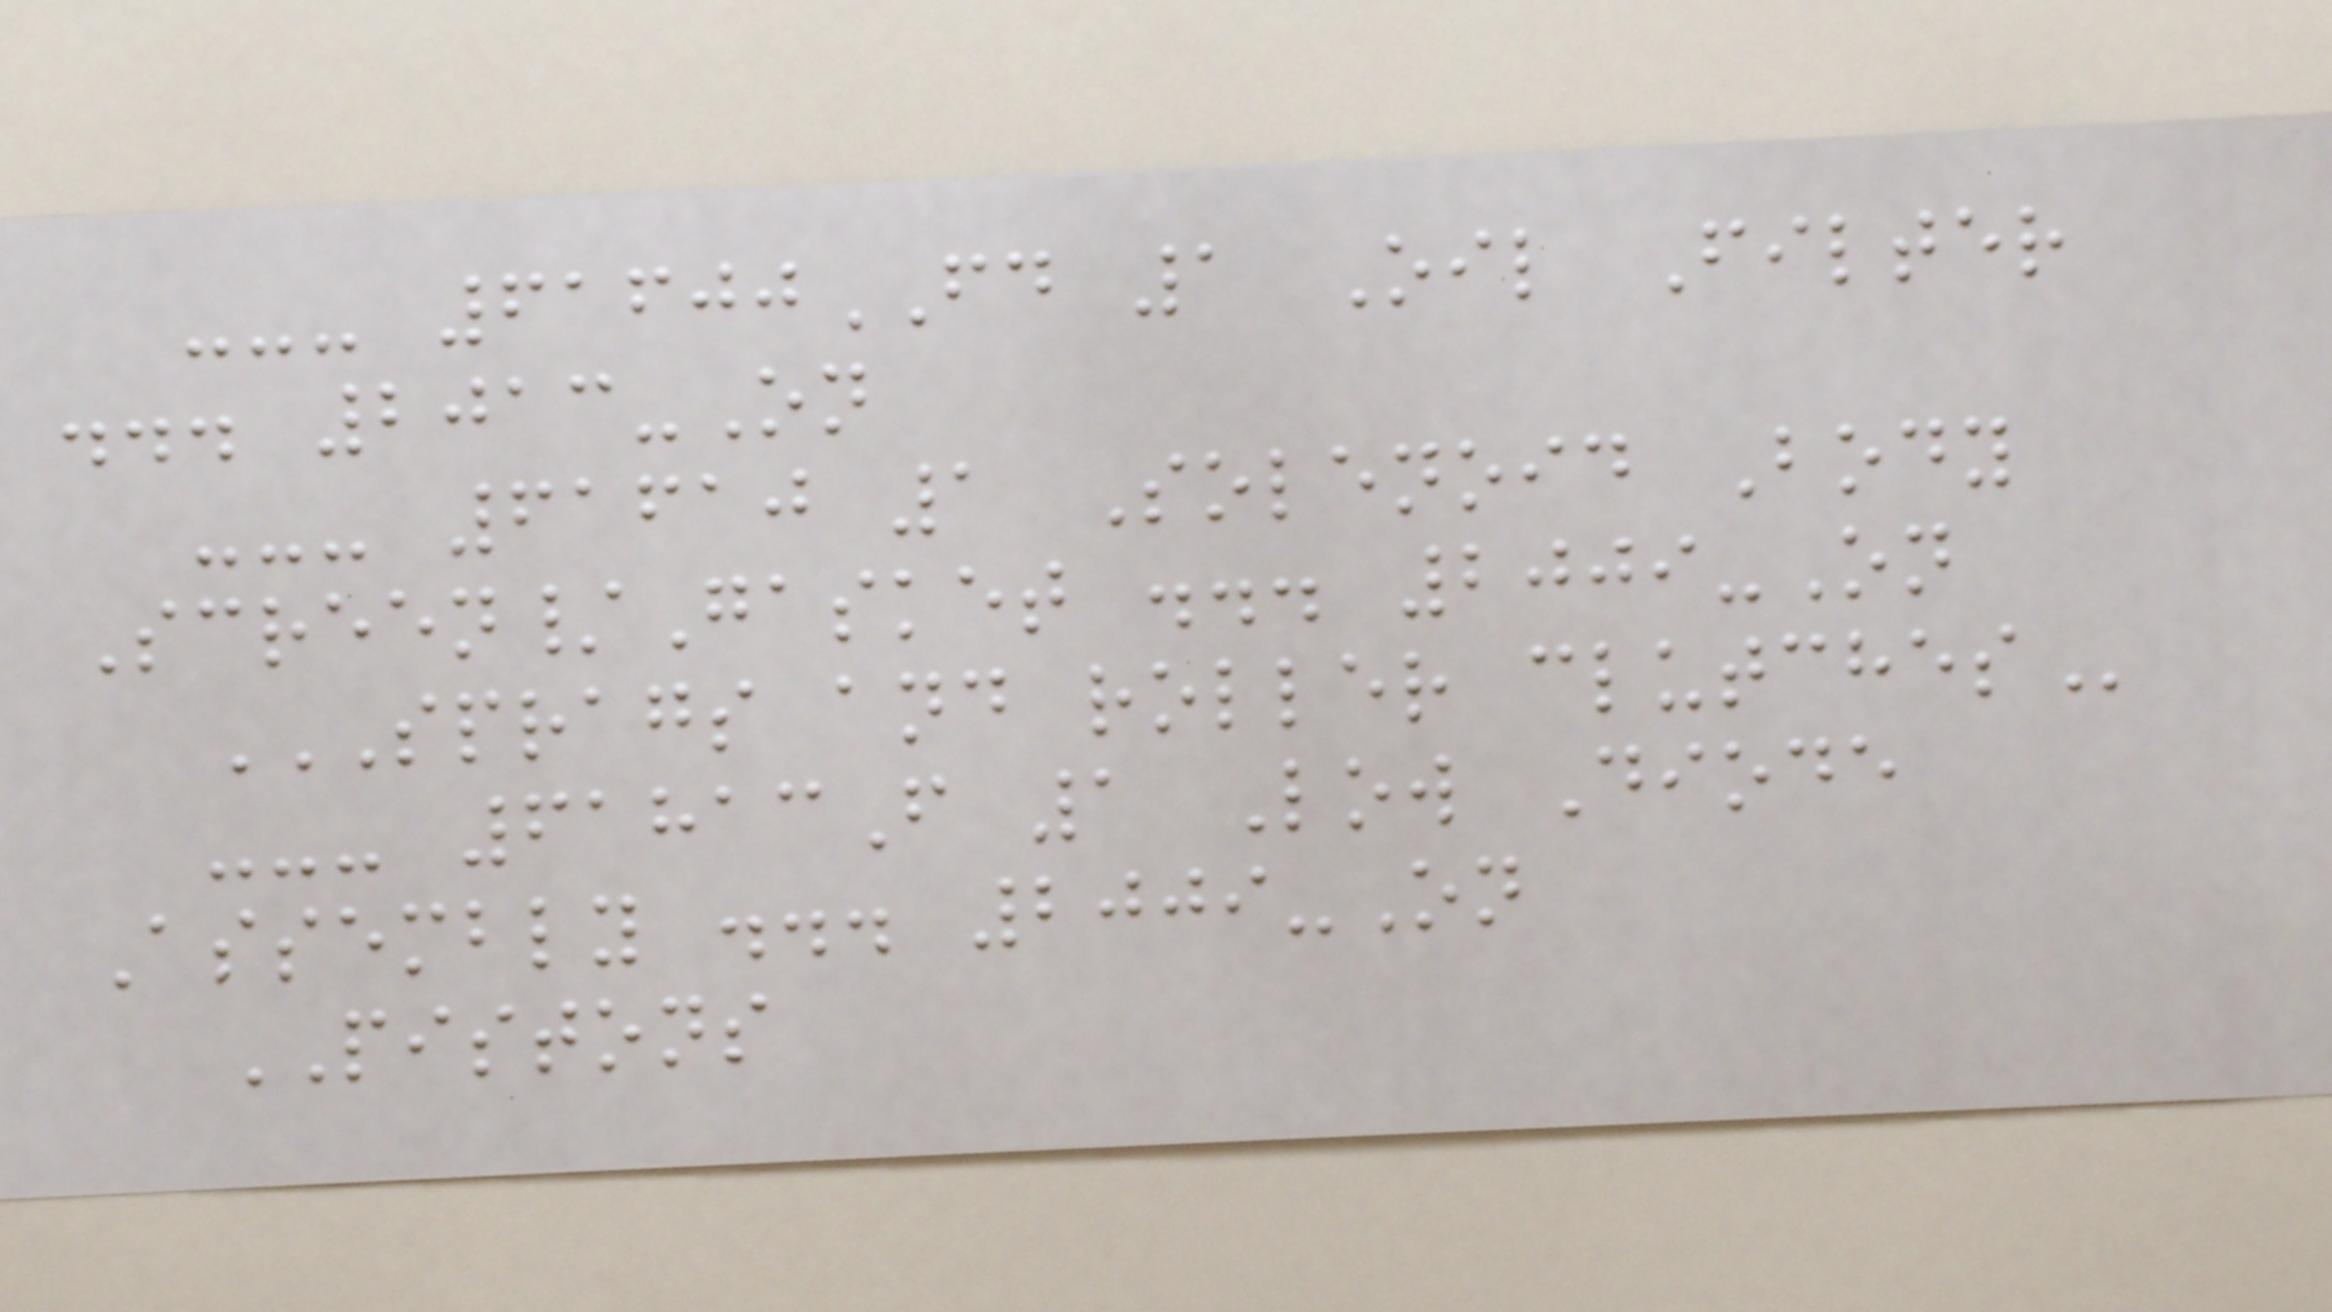--- 61600FD 1 Oil Filter
... 2013-On
--- 61610 1 Solenoid Body
Screen/Gasket ... 2009-On
SPRAGS AND ROLLER CLUTCHES
--- 61813F 1 Low Diode
Assembly ... 2009-On
PISTONS
